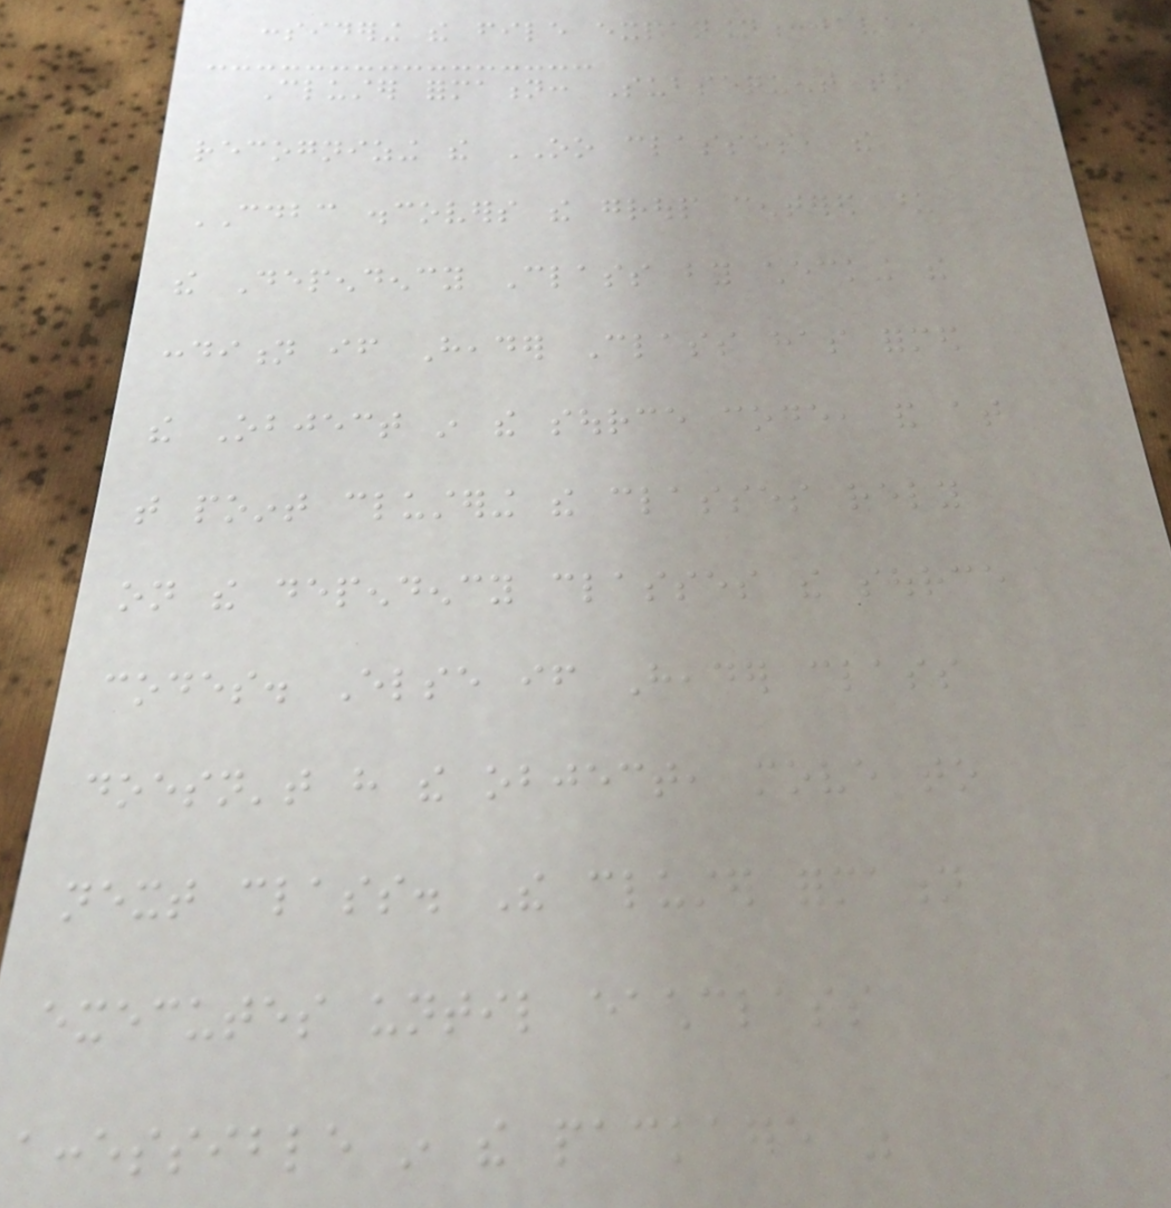considering the file expansion:java.
Cluster formation: Subsequent to
recognizing the OO classes, the
CDBC discovers the group centered upon
the Dependency Class by checking the
condition if Header Class has formed
the Object in the source code, and at
that point clustering the classes rely
on the dependency classes the source
codes. Else if Header class
doesn't have the object, move to
next class. The cluster formation
executes until eachclass
accessible in the package was
